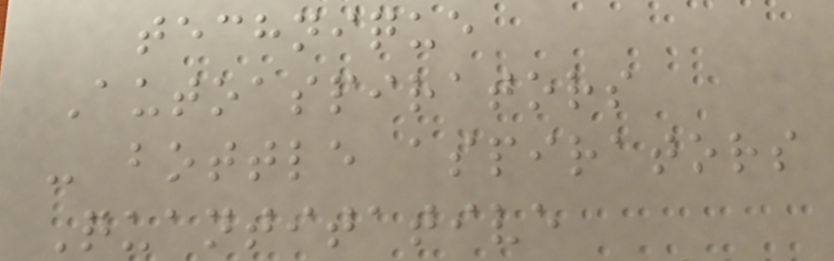technique
Autoaspirators
- bottle aspirators
Quantitative
